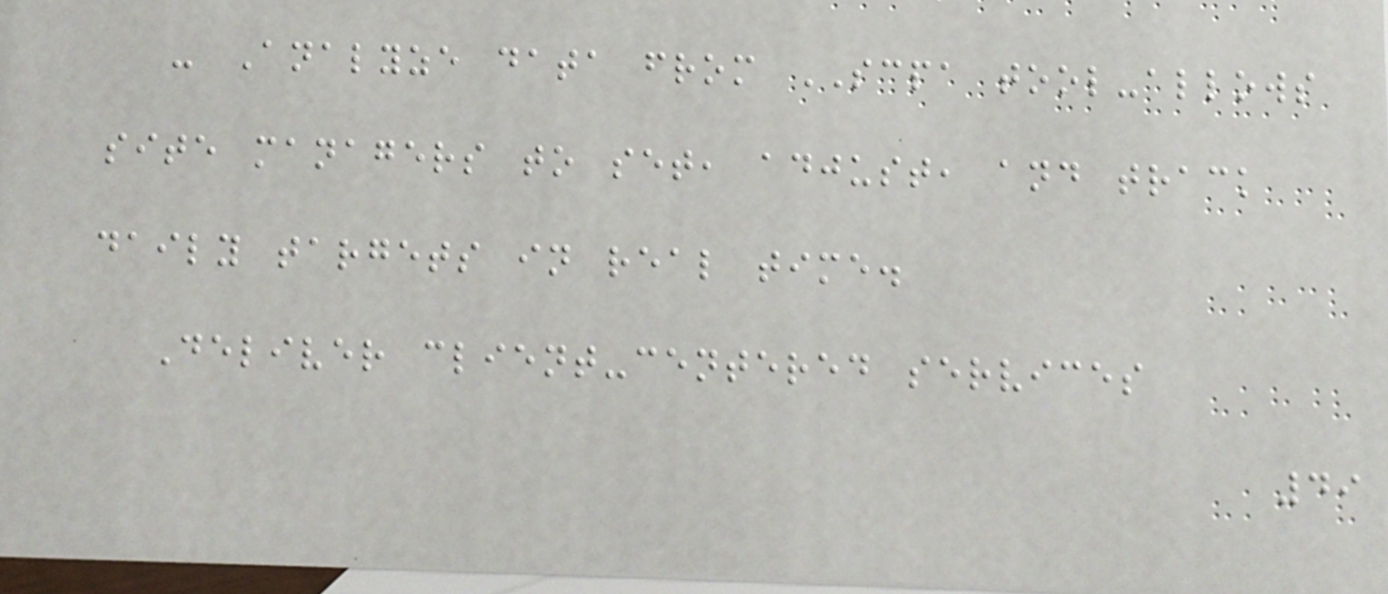- Analyze data from SCPA tool-allows
site managers to set, adjust, and track
daily targets in real time.
Deliver client-centered services
49
